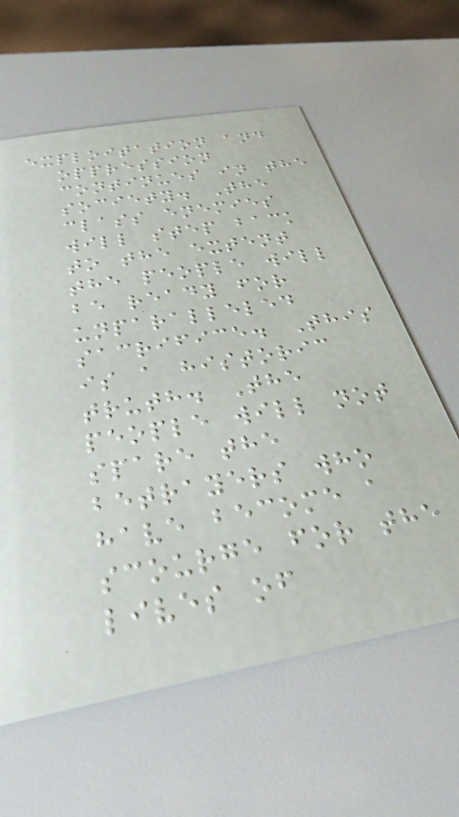exploitation and
oppression
continues in the
society. The
class enemies
will step back
to the extent
the people will
be ready for
unparalleled
sacrifice. This
is a historic
truth. The
people will not
spare the
betrayers who
have become a
scourge for the
lives of
